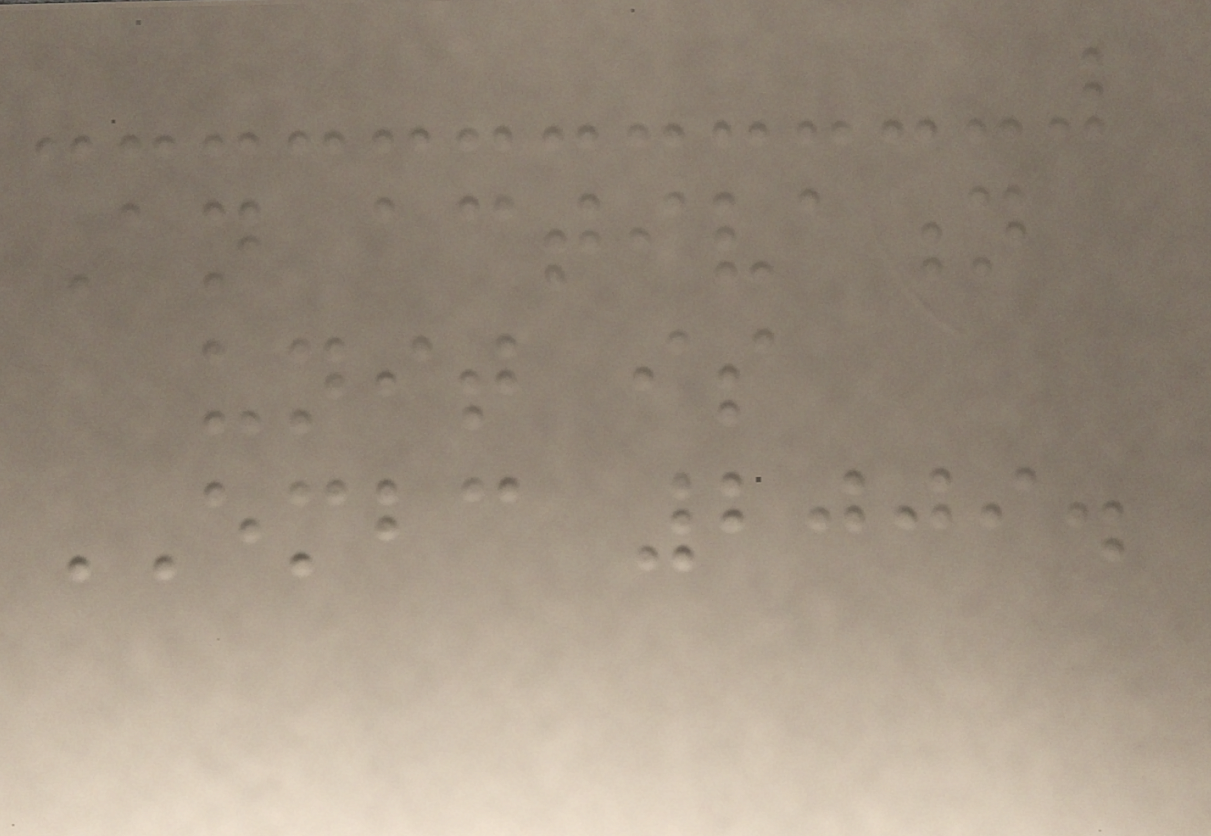An activation
unit is
EMBC 2009.
